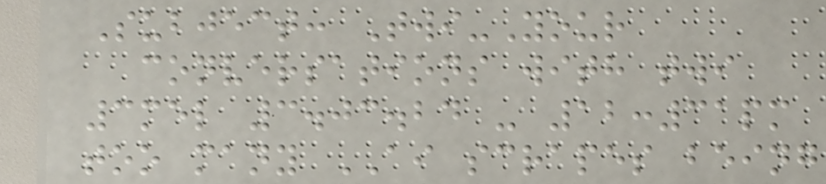Subject: Twi-Your
conversations with twi
3mel 3.03.24 - 12:31pm
too many AI scrapes being
